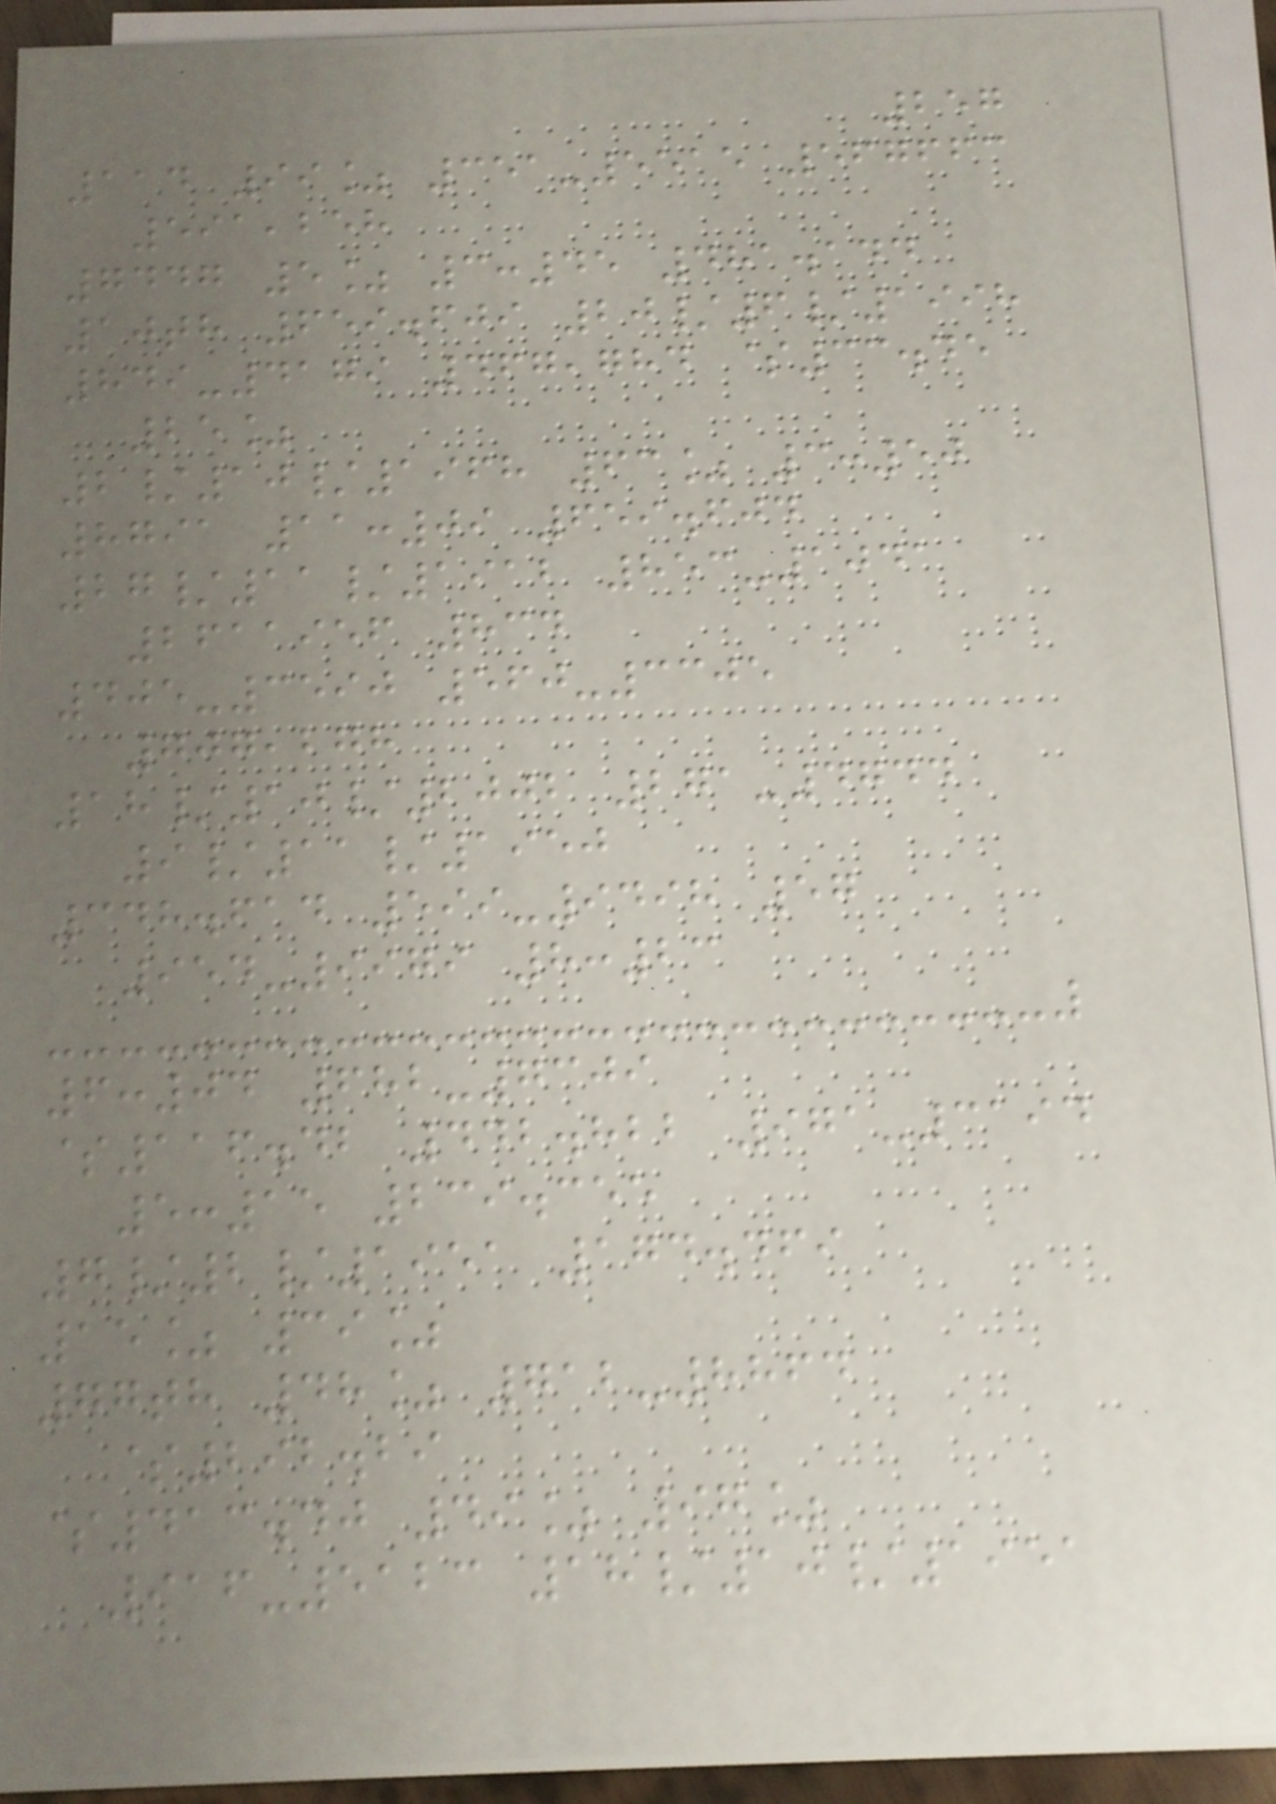257
114 99% 351-5515 567663
591,258
7447 5% 3:45 481.144
10th 659.609 20/6/1998
849-4179 467,784 $33.45
25%
2/10/1968 63% 3:50
8791 11:09 659.604
27/11/1912 853-1041
2611956 834
405-3590 560-3305
707,278
18/10/2002 271-4744
9/11/1950
348.614 599-9498 57
954-9979 8:23
6:04 682-7309
$116.42 442.822 971-3194
5:15 239.355
7/2/1951 174.469
15% 39%
77th 48% 712-8864
$292.29
$413.40 49% 97%
916-5123 18/10/1951
